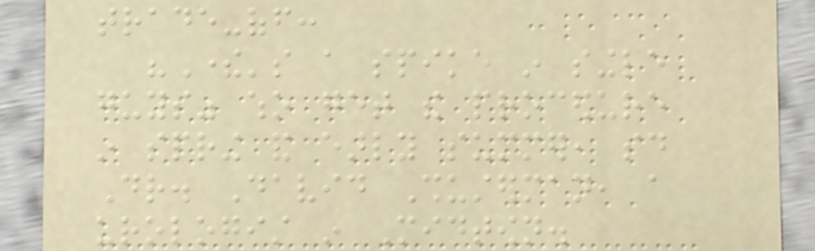trade-off:
"There's a spike in single
guys" who get the procedure
in spring and early summer, said
Dr. David Shusterman, a
urologist in Midtown.
